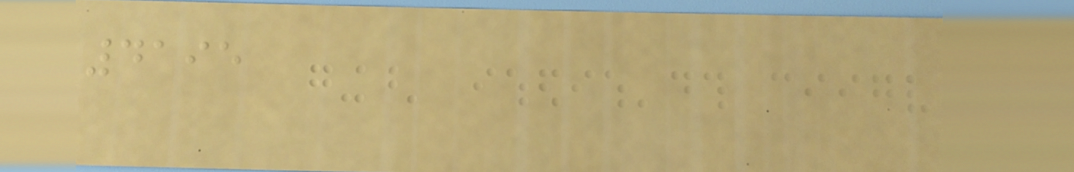4195
